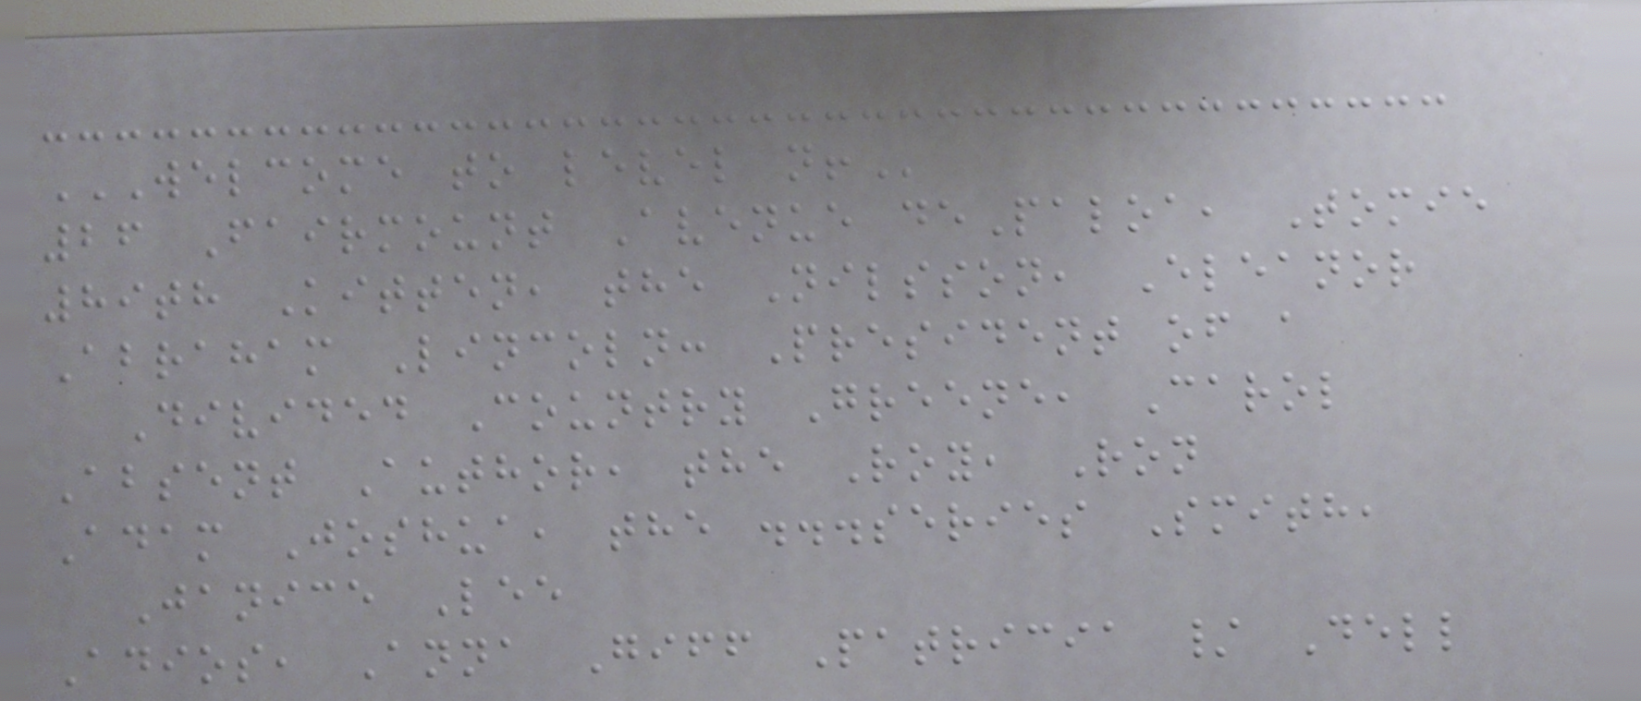WELCOME TO LEVEL N!
26 Fairmount Avenue dePaloa, Tomie
89th Kitten, the Nilsson, Eleanor
Abraham Lincoln: President of a
Divided Country Greene, Carol
Absent Author, the Roy, Ron
Adam Joshua, the ...series Smith,
Janice Lee
Adios, Anna Giff Patricia / Dell
